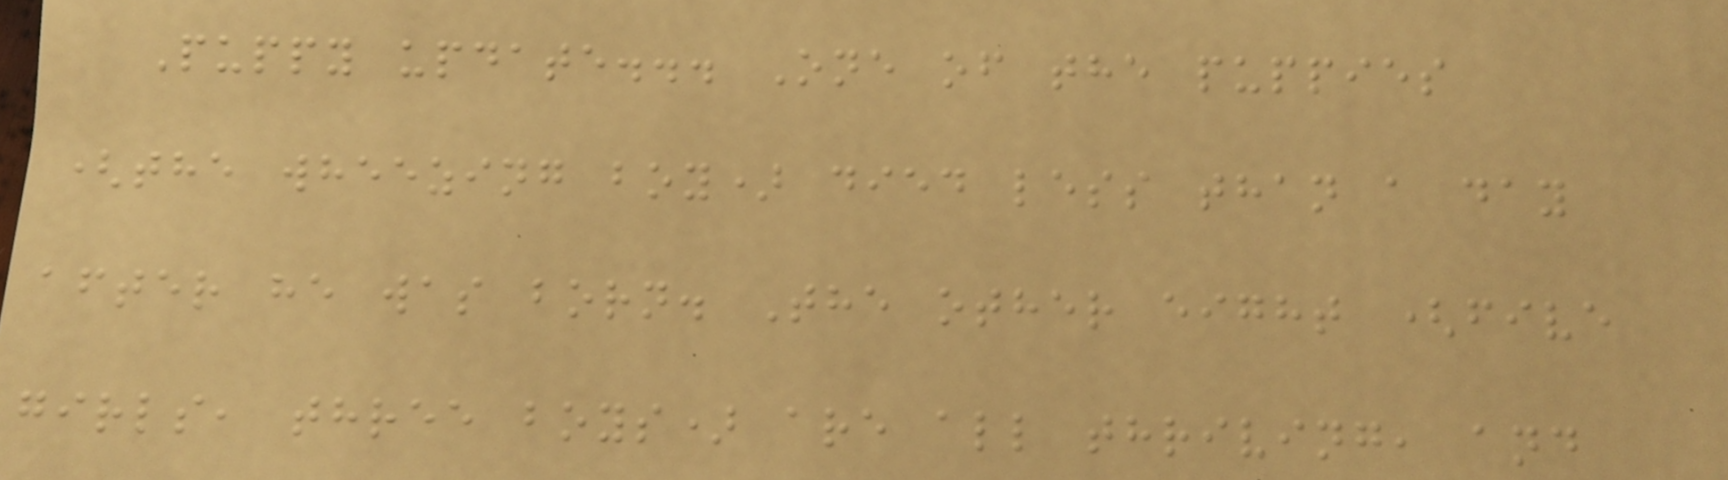Puppy update... One of the puppies
(the wheezing boy) died less than a day
after he was born. The other eight (five
girls, three boys) are all thriving, and
